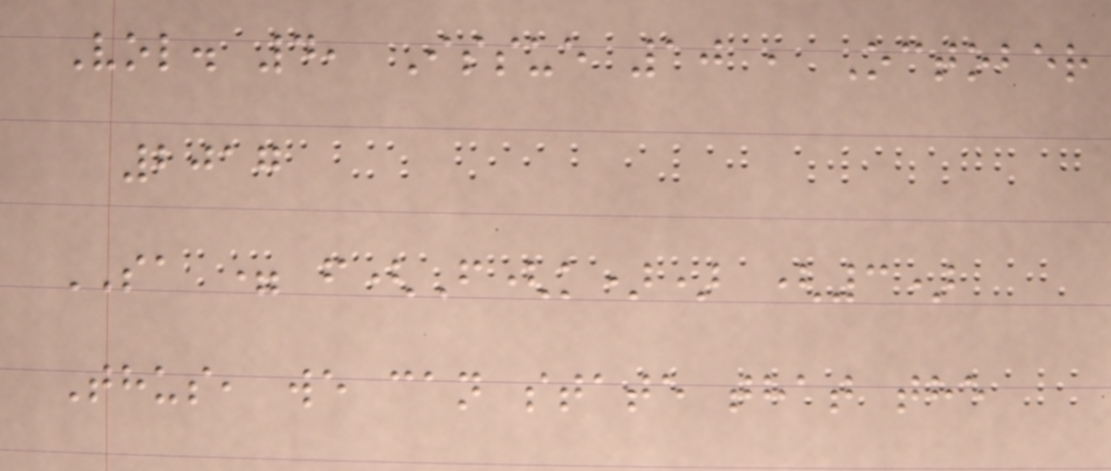Vol. 4, Issue 10 , October
2017
SA = f(F(k)) (3)
Thus, we can state that the
